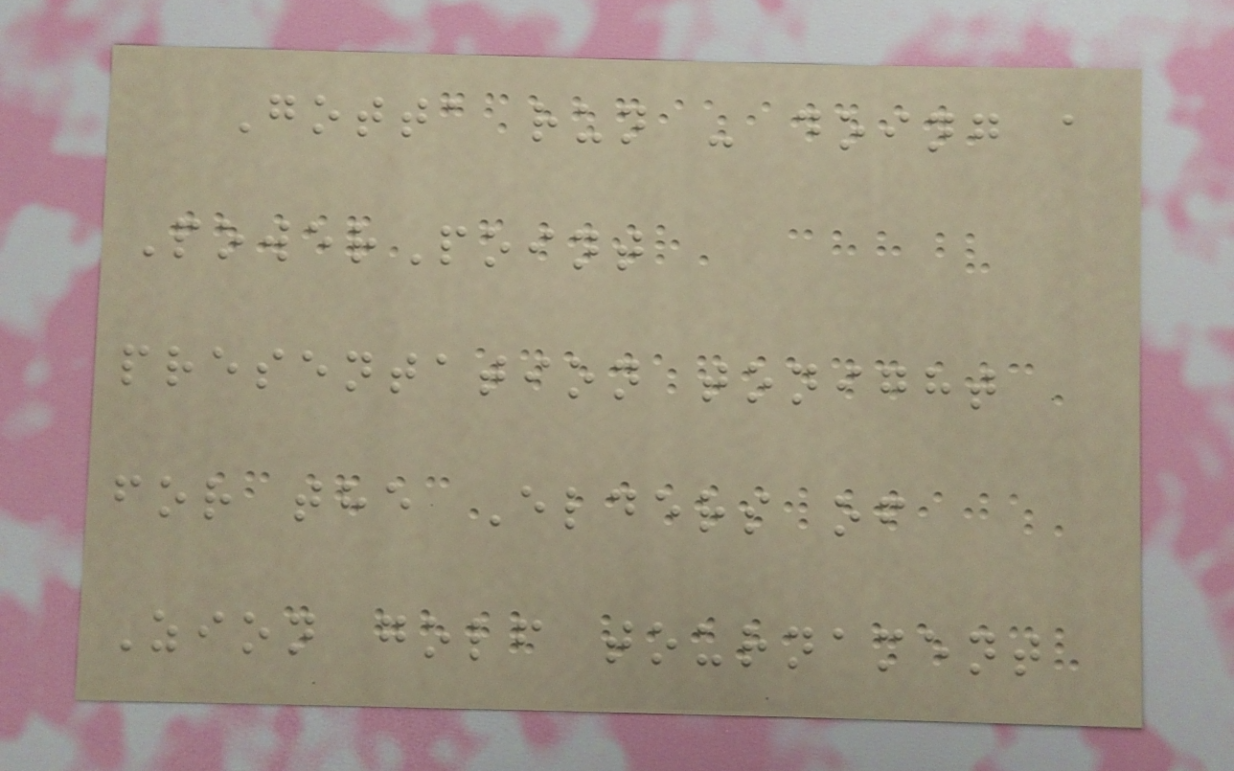Gotta run - doing a
PowerPoint
presentation tonight
for the Elders of
Zion golf tournament
